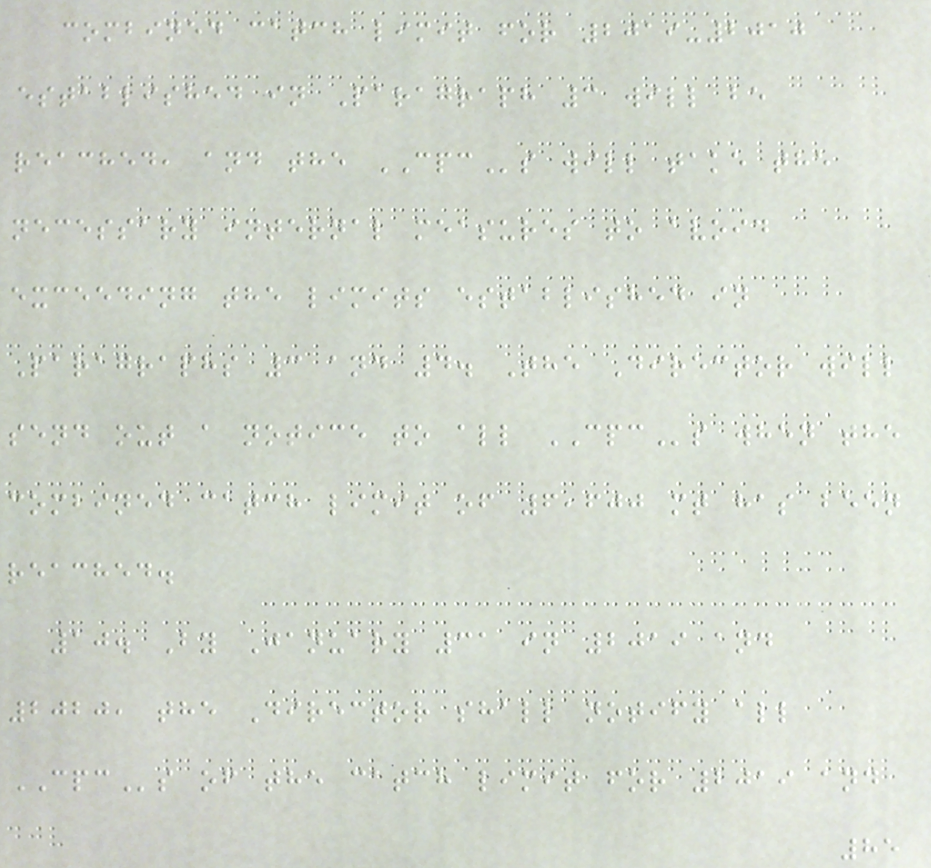combined catch limit for 2019-2010
established in Paragraph 3 will be
reached, and the CPCs will take the
necessary internal measures to avoid
exceeding the limits established in
Paragraphs 3 and 4. The Director will
send out a notice to all CPCs when the
combined catch limit of 6,600 mt has been
reached.
10. By January 31 in 2019 and
2020, the Director shall notify all
CPCs of the catch limit for 2019 and
85
